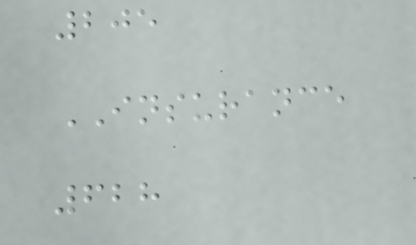205
INSURANCE
628
